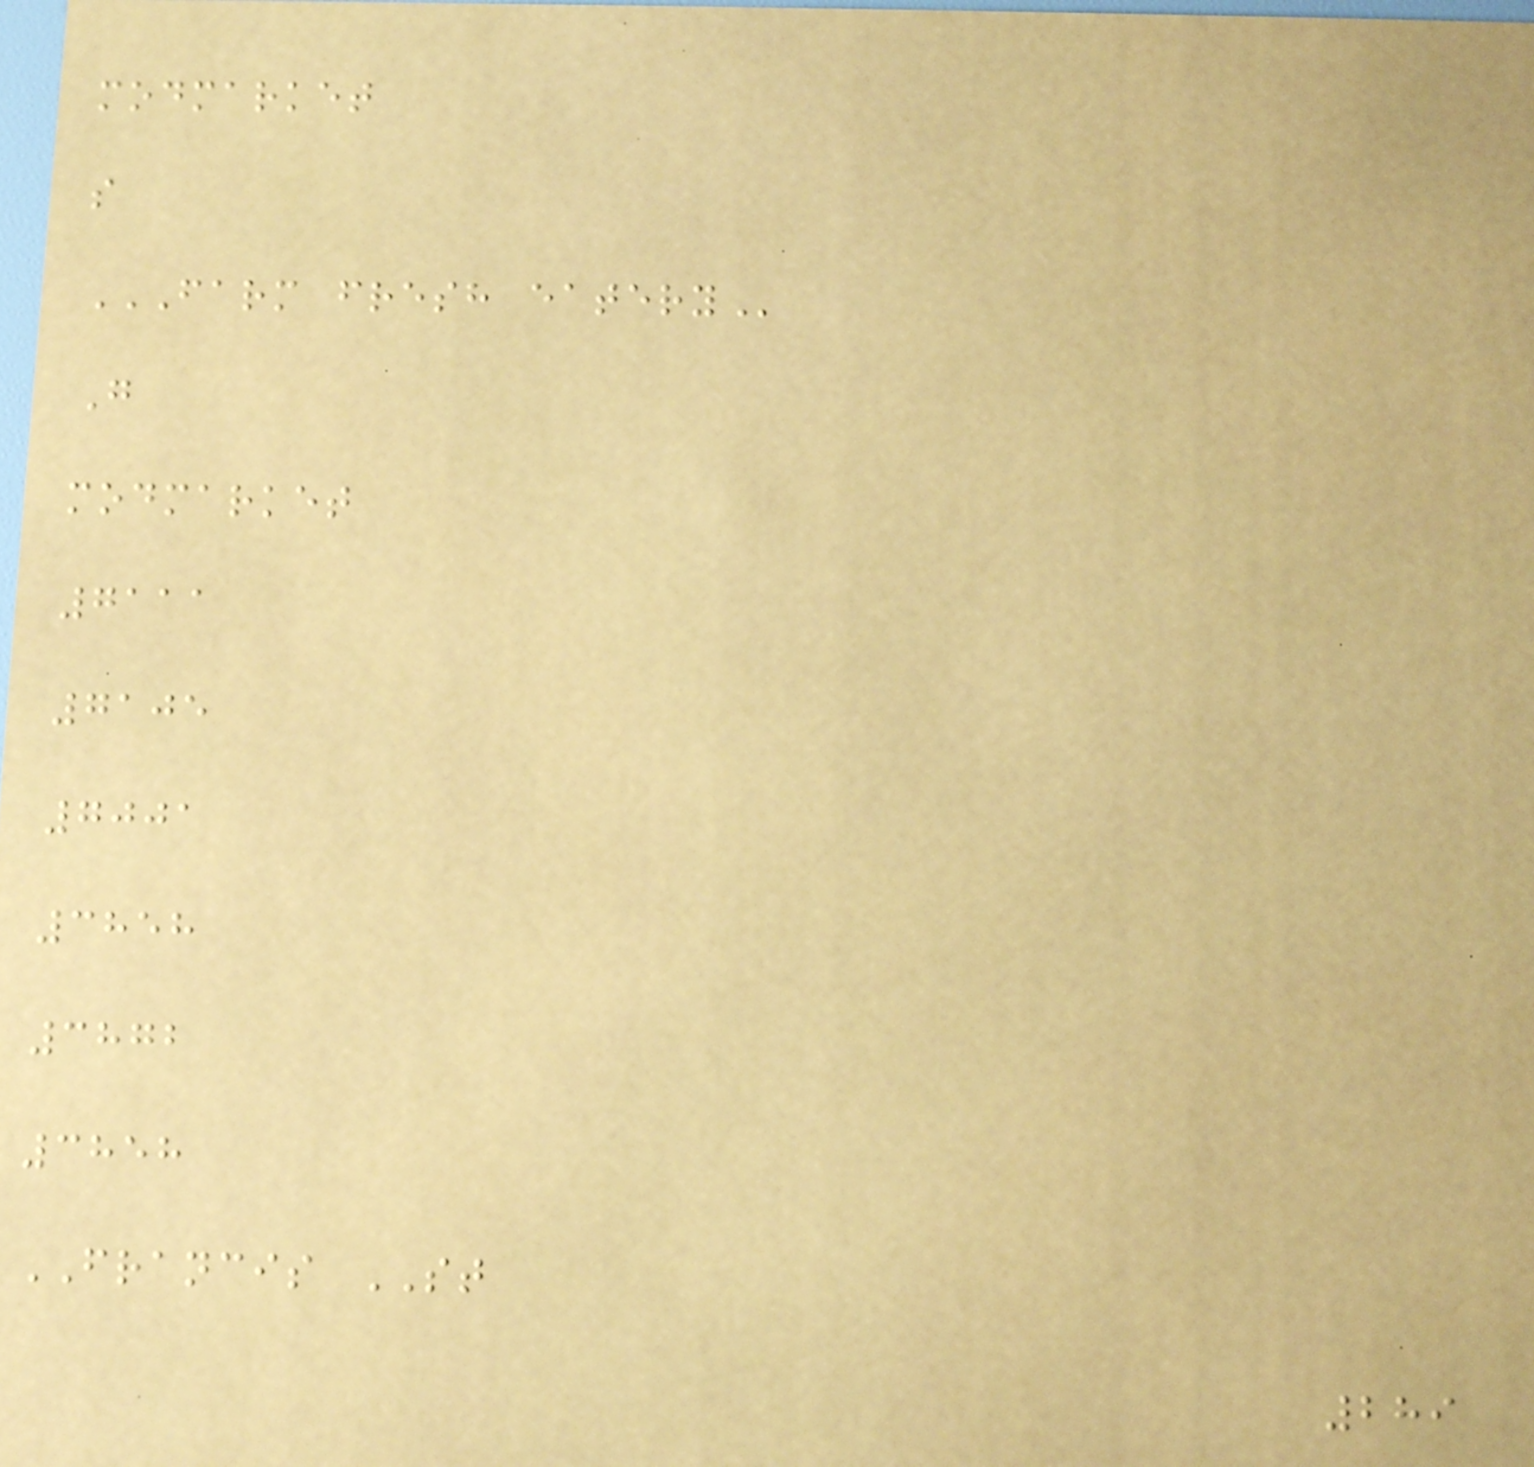modmarket
s
FARM FRESH EATERY
G
modmarket
7111
7105
7001
3858
3872
3858
FRANCIS ST
289
